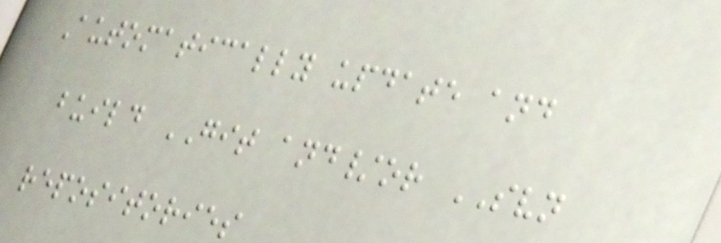Automatically update and
build GIT and/or SVN
repositories
